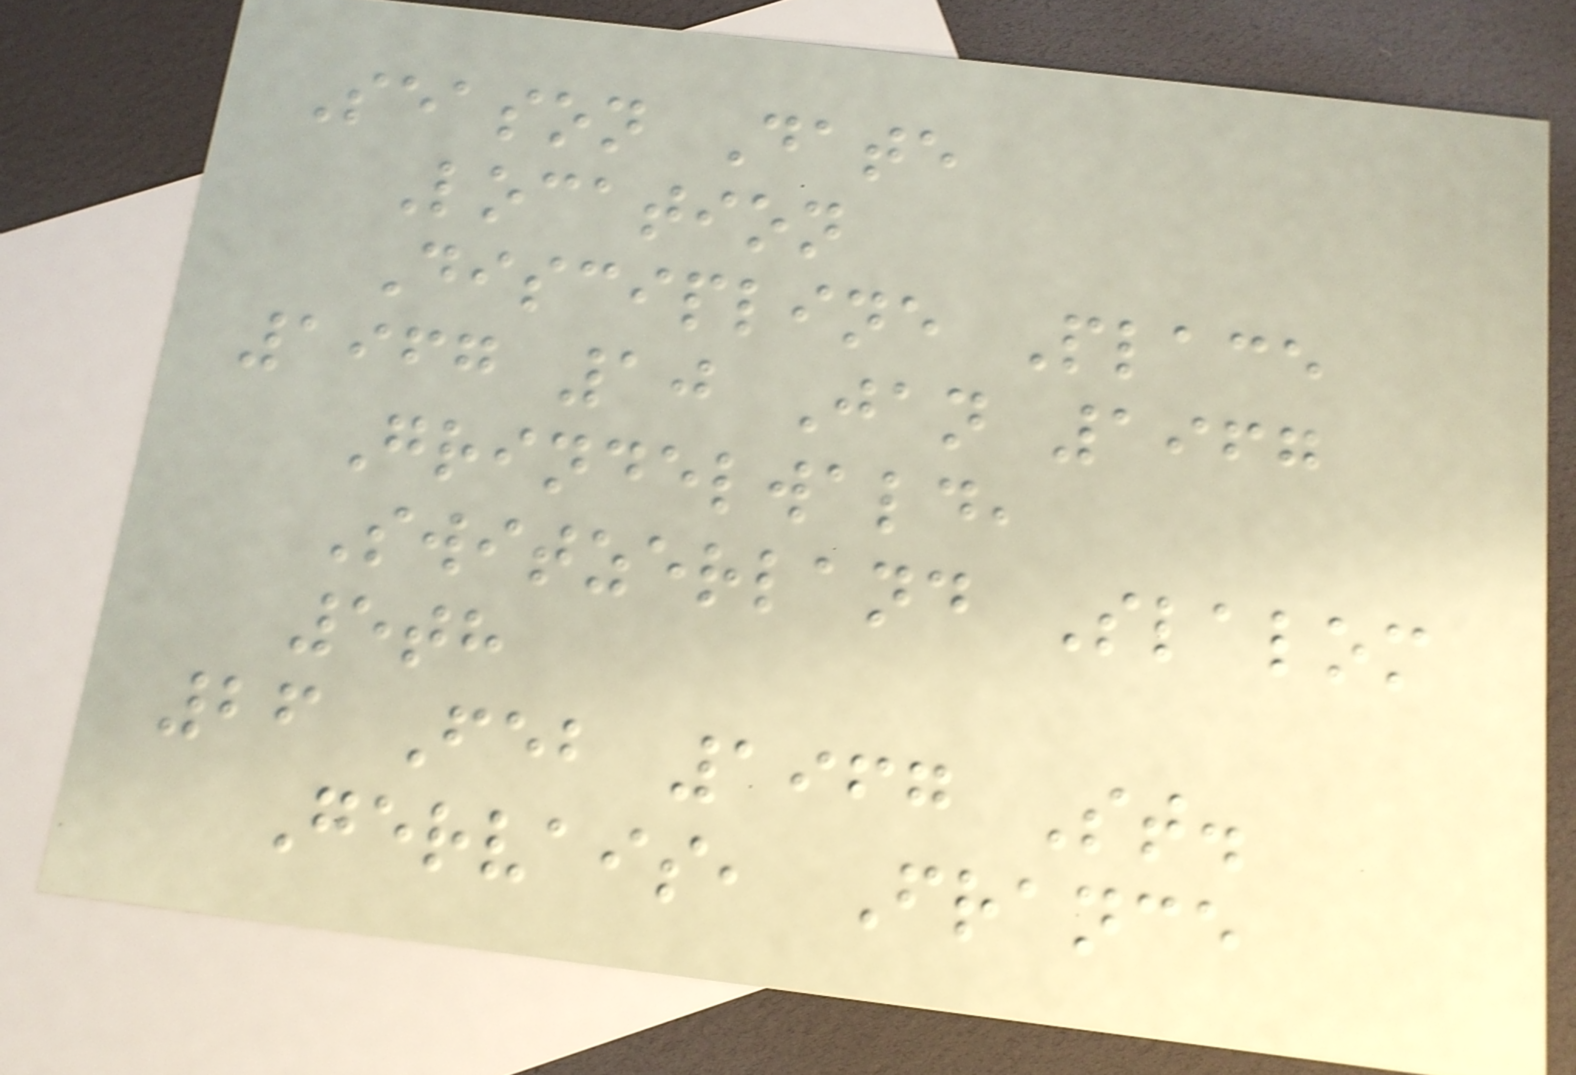Season Date
Location
Discipline Place
1967 10 Jan 1967
Grindelwald,
Switzerland Slalom
5th
26 Feb 1967 St.
Gervais, France
